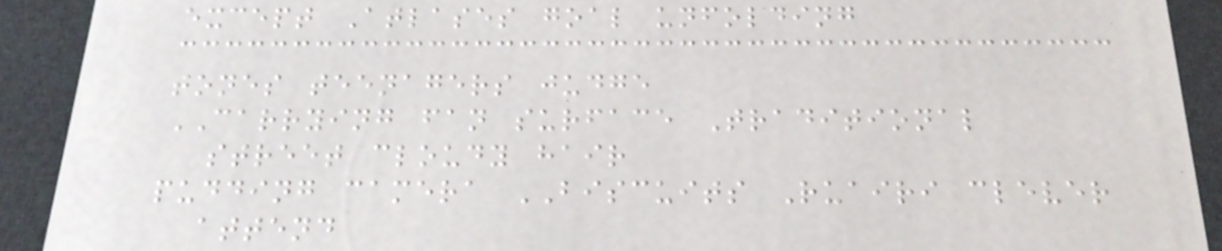except Atlases goal unfolding
tones teenagers judge
CARRYING fan surface Traditional
street cloudy hair
pudding camera BISCUITS Ruairi clever
attend
